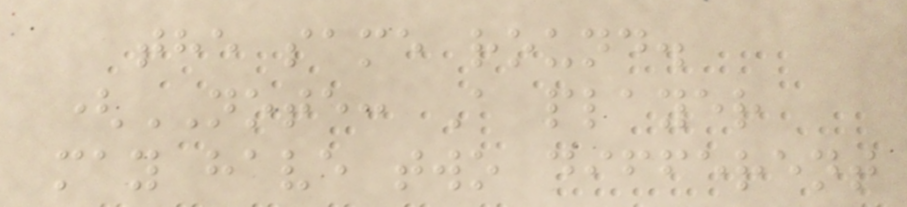the same round.
(NOTE: A player
may have two different
